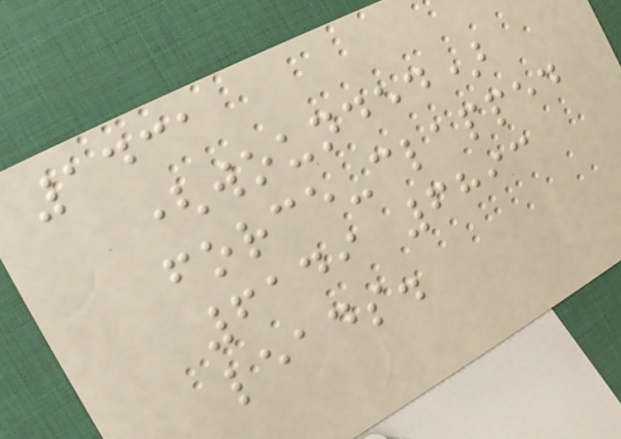1431
(wounded)
force-clapped
6149 6893
leads.
